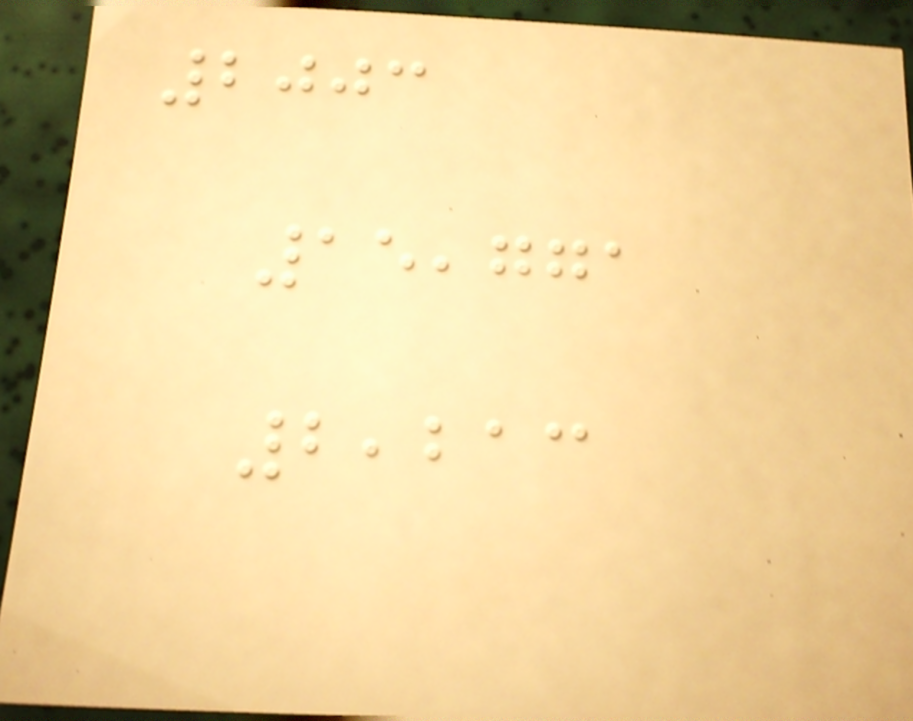2003
15,771
2,213
